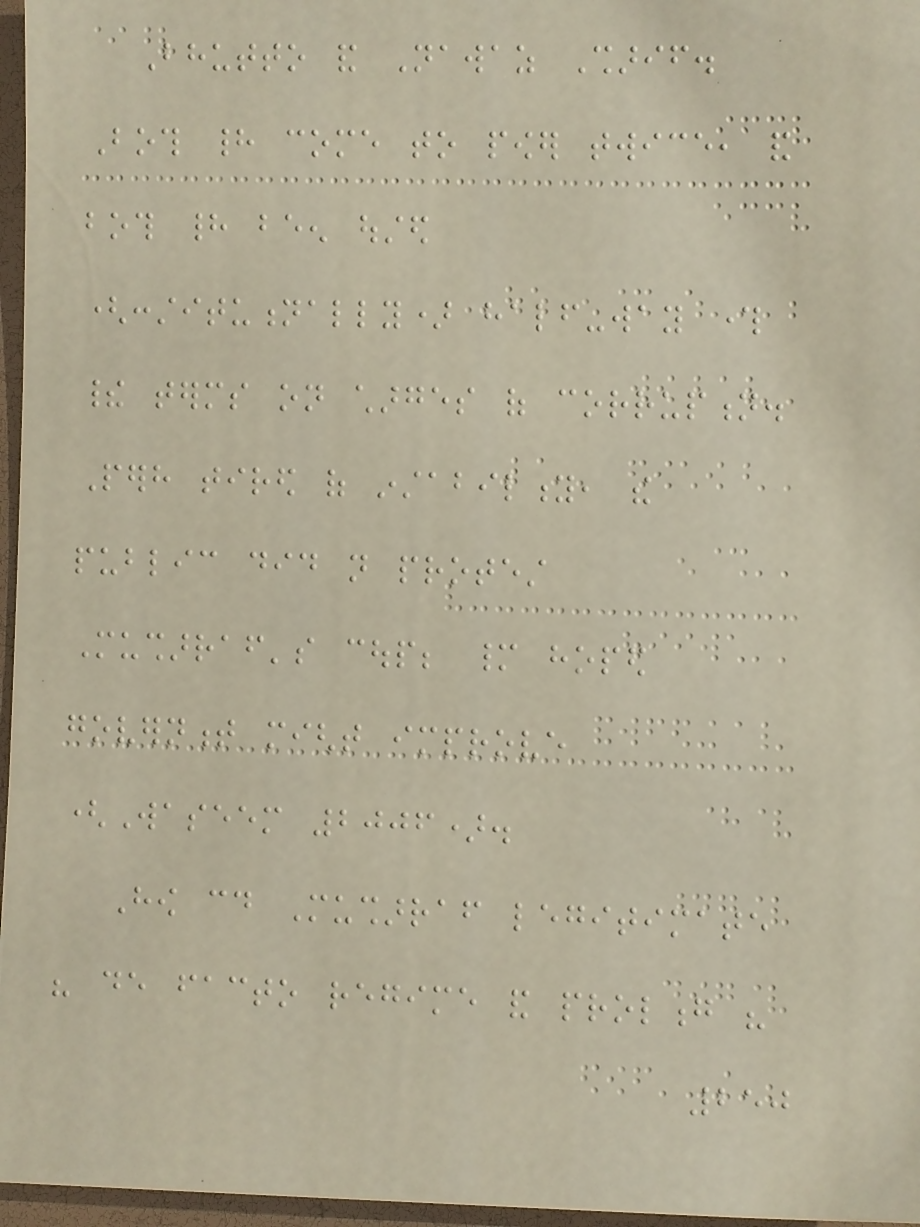Bhutto and Nawaz Sharif.
Both had come to power twice, and
both had been ousted
(constitutionally) half-way through
their terms on charges of corruption.
Perhaps tired of instability, the
public did not protest
Musharraf's coup; many hoped
government might improve
(Waseem 2006).
How could Musharraf legitimate
his de facto regime and prolong his
250
